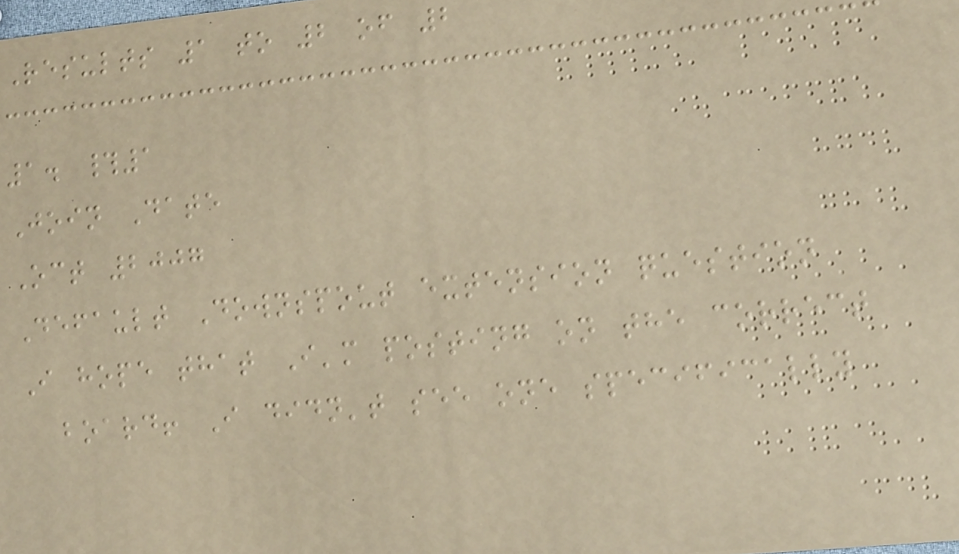Results 1 to 2 of 2
1. #1
Join Date
Oct 2007
Default Downspout extension question
I hope that I'm posting on the correct
board! I didn't see one specifically
